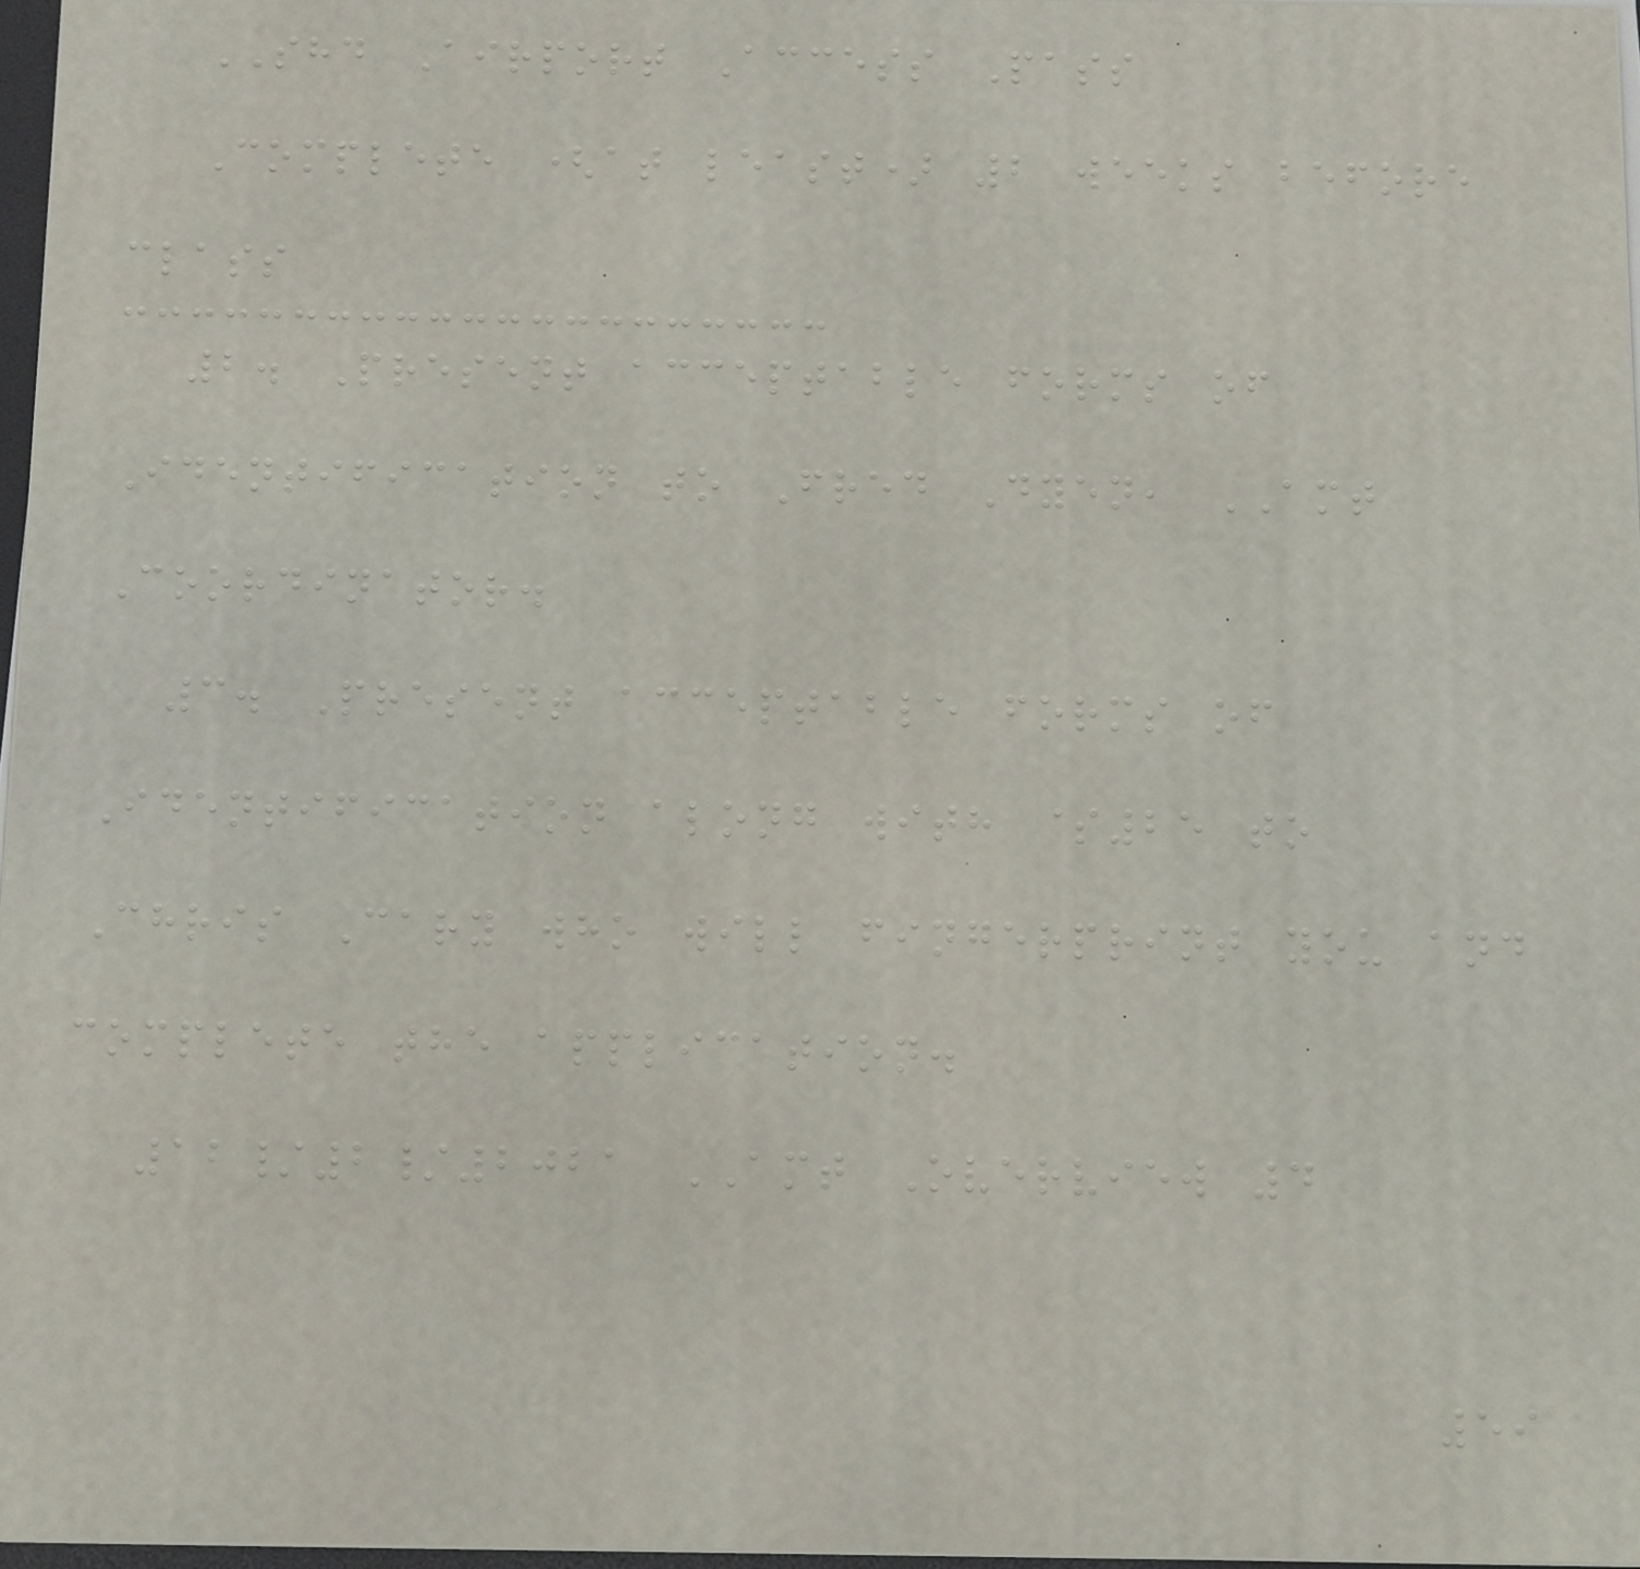SHD Airport Access Pass
Complete (at least) 2 weeks before
class
2. Present acceptable forms of
Identification to Fred Dyen, AMT
Coordinator.
3. Present acceptable forms of
Identification along with $25 to
Chris Cary who will fingerprint you and
complete the application.
12/2/2021 AMT Overview 4
59
